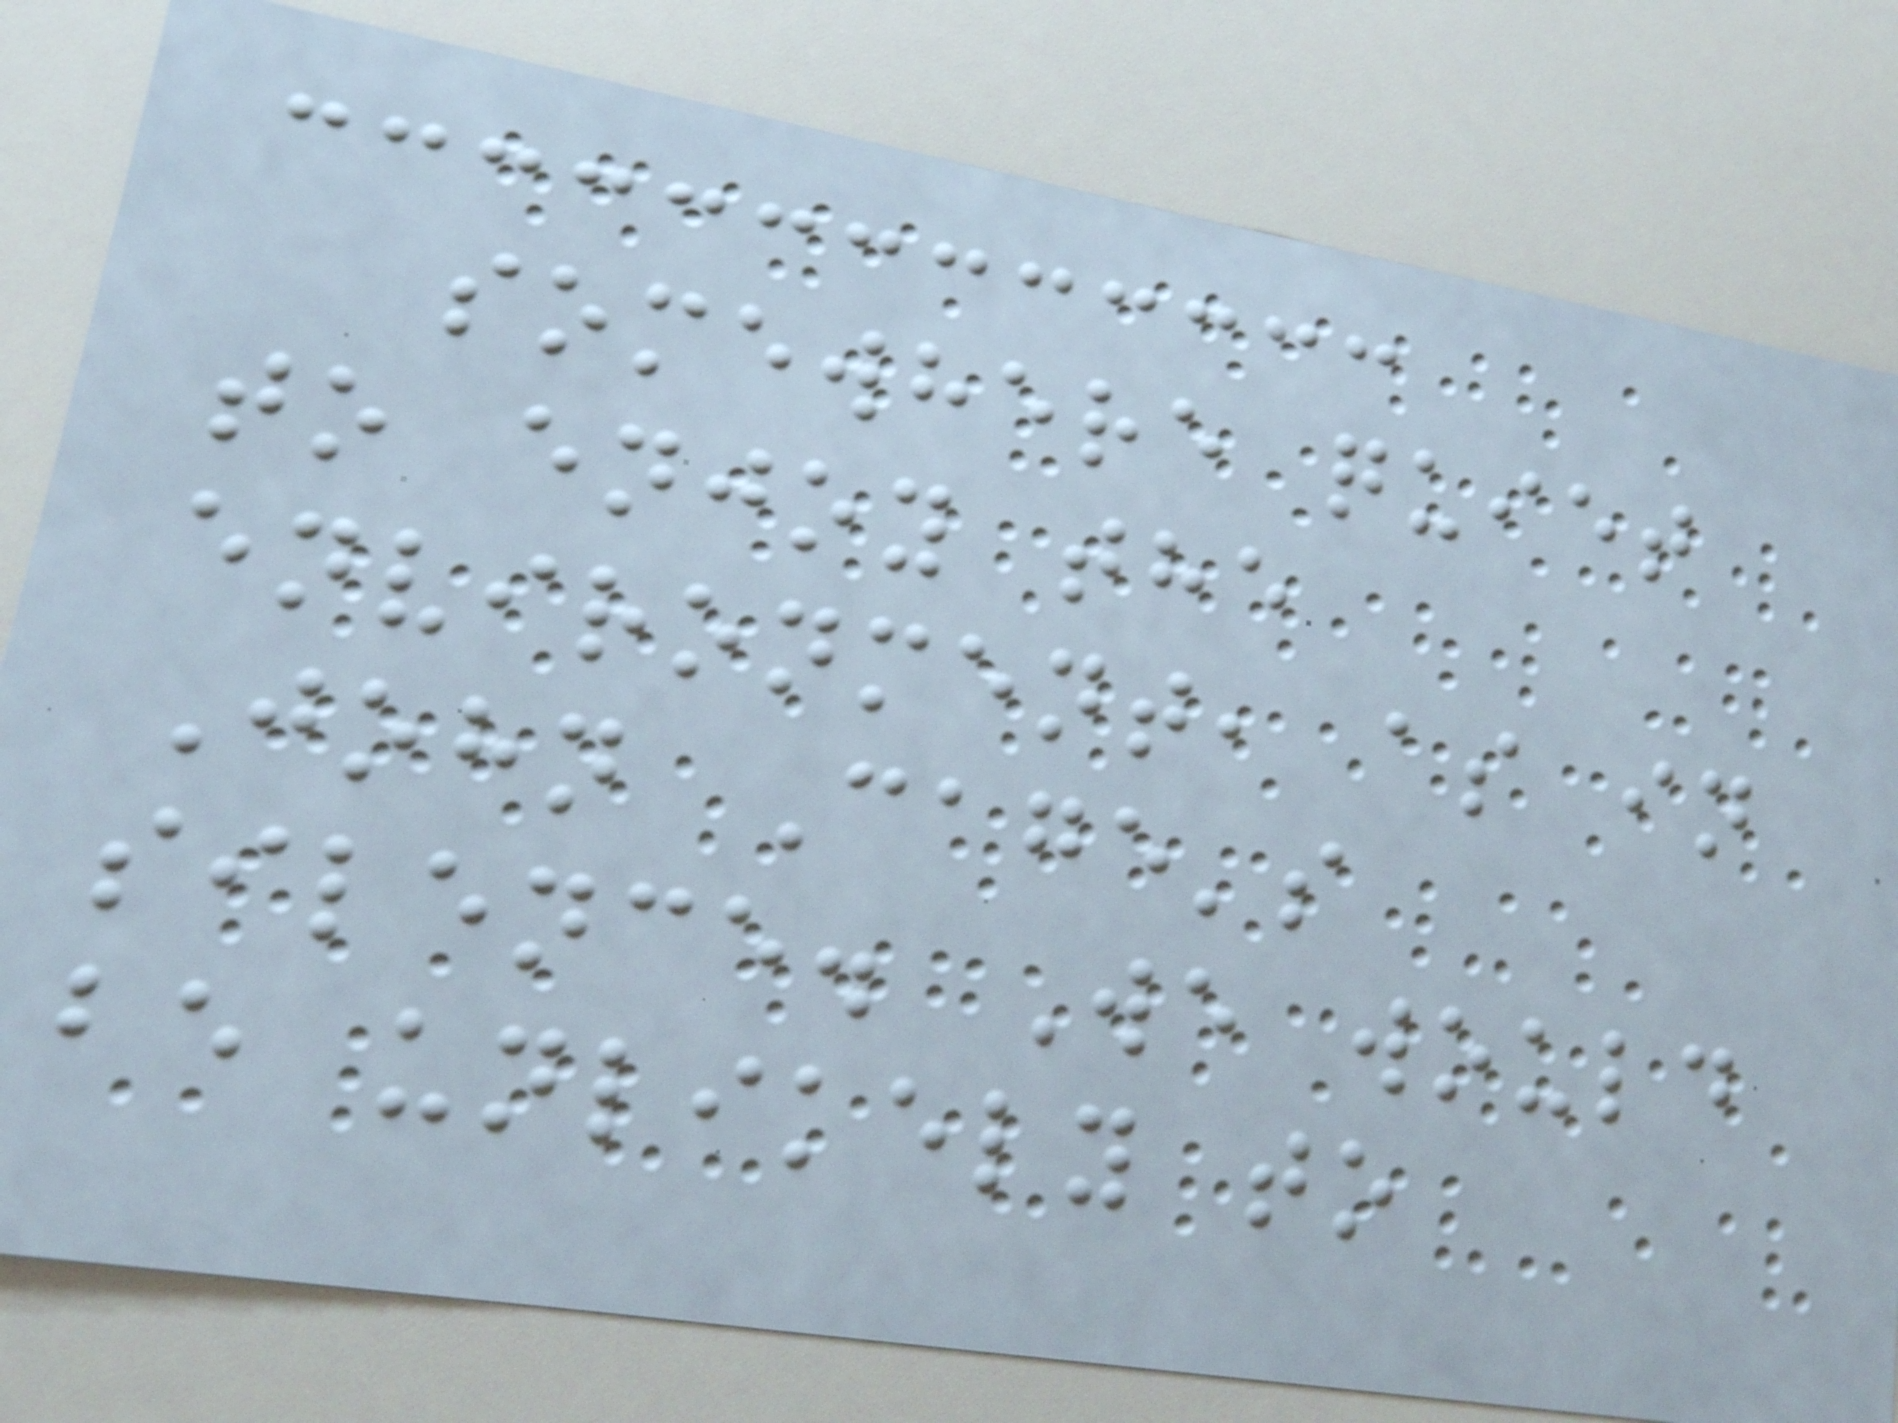somewhere quiet
to enjoy the
environment, as in
John Cage's
silence. We would
be unlikely to
